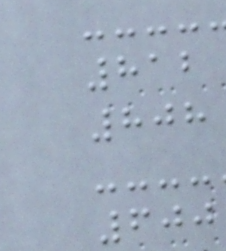812
808
600
